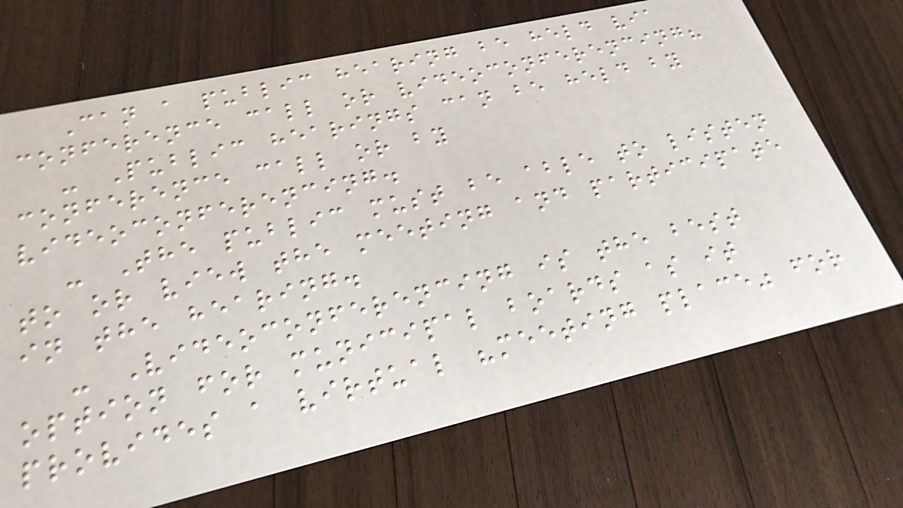Can a public hearing be held via
conference call or videoconferencing?
- Public hearings can be held by
conference call or by
videoconferencing.
- The public must be able to listen
to or view the meeting and participate
in the hearing.
- Videoconferencing is the best
option for municipal boards as it
provides a virtual "meeting place" for
